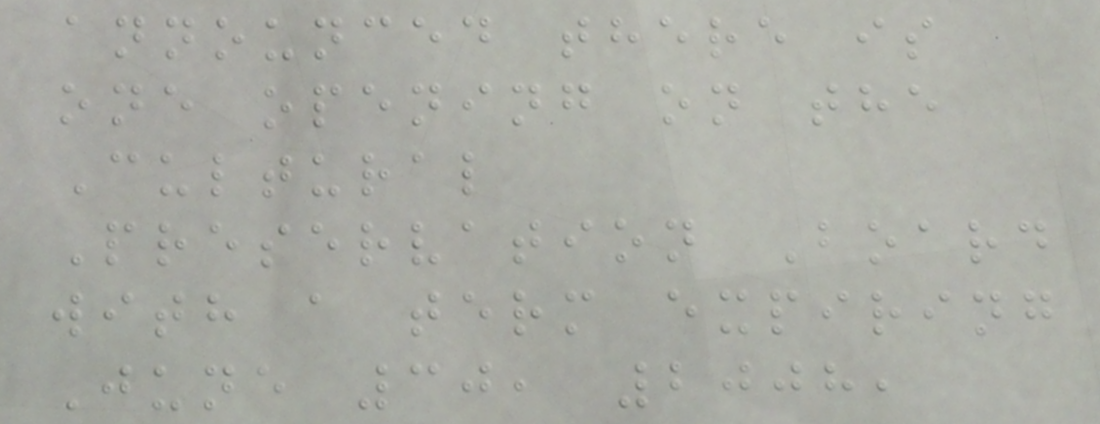announced there is
one opening on the
Cultural
Preservation Board
with a term expiring
June 30, 2008,
